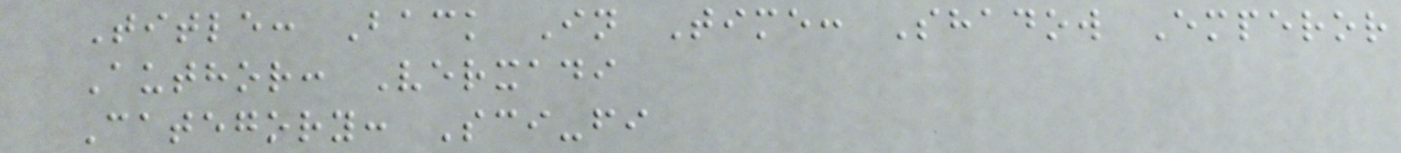Title: Back In Time: Shadow Emperor
Author: Verxadi
Category: Sci-fi
